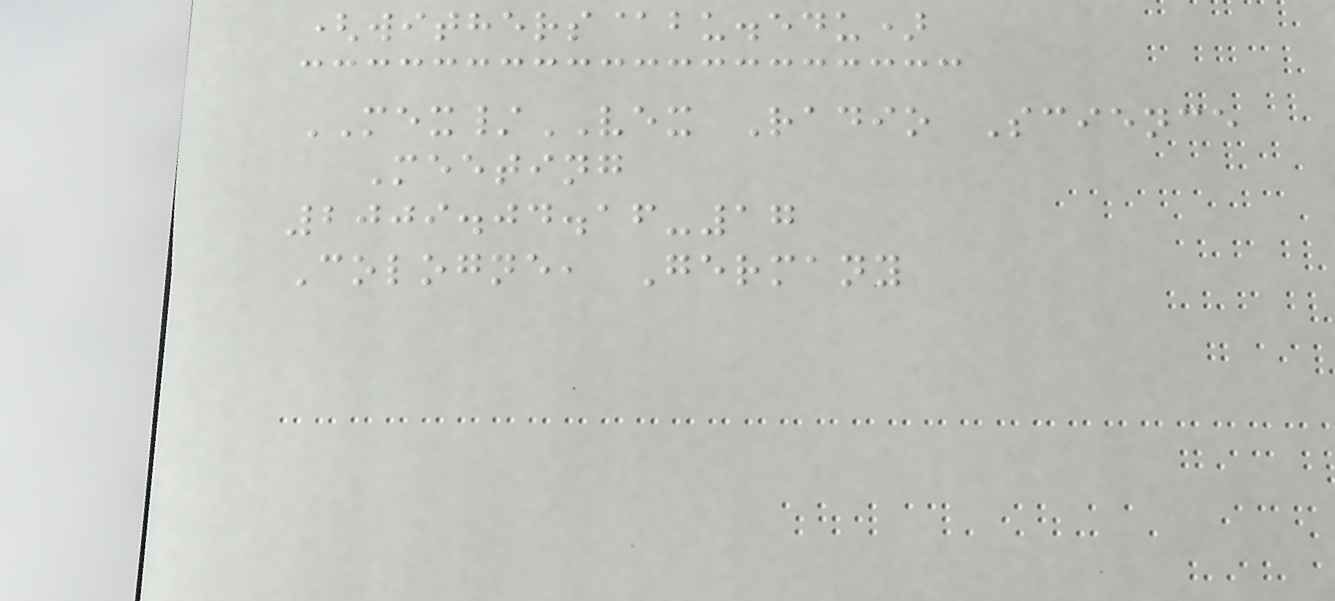(withers@bu.edu)
MEX/VEX Radio Science
Meeting
2009.04.16-17
Cologne, Germany
